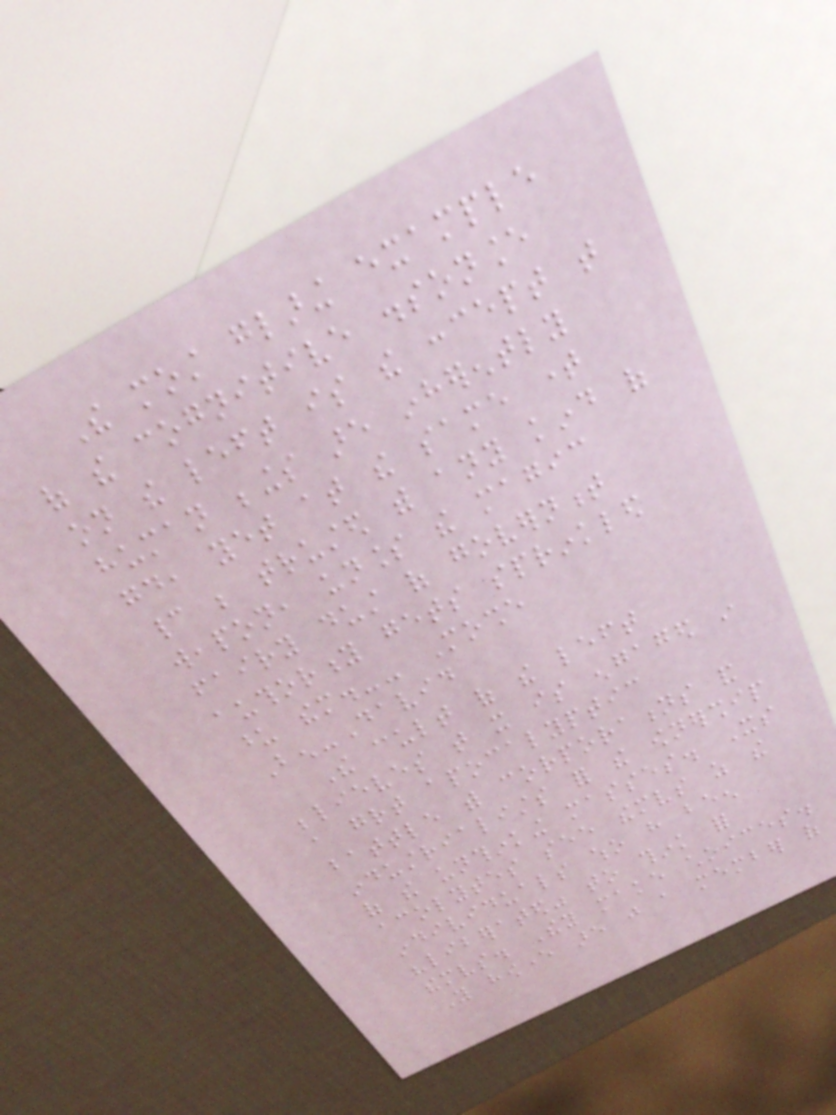The most glaring example
of the cognitive dissonance
on the left is the concept that
human beings are inherently
good, yet at the same time
cannot be trusted with any kind of
weapon, unless the magic
fairy dust of government
authority gets sprinkled
upon them.-- Moshe
Ben-David
The cult of the left
believes that it is engaged in
a great apocalyptic
battle with corporations and
industrialists for the ownership
of the unthinking masses. Its
acolytes see themselves as the
individuals who have been
"liberated" to think for
themselves. They make choices.
You however are just a member of
